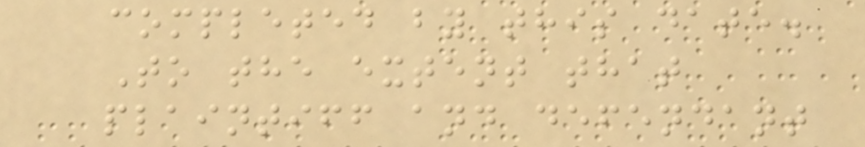completed by this date.
To the extent that
plaintiff and defendant
